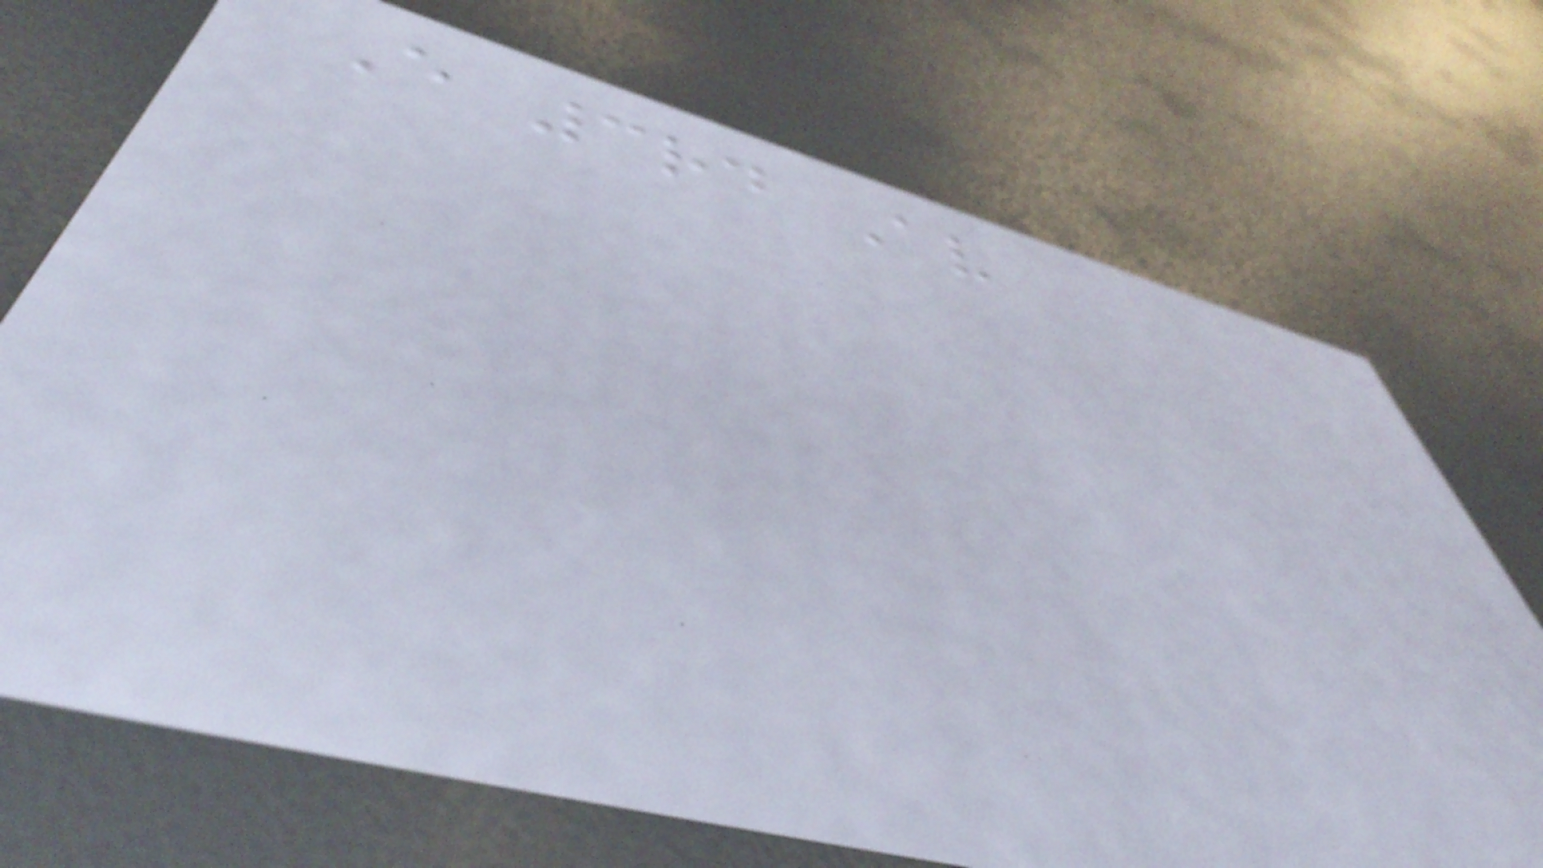E 3rd Av
